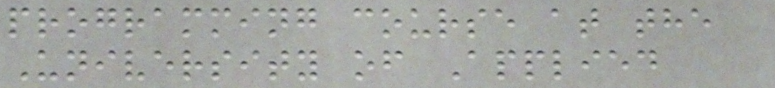programming course at the
University of Applied
